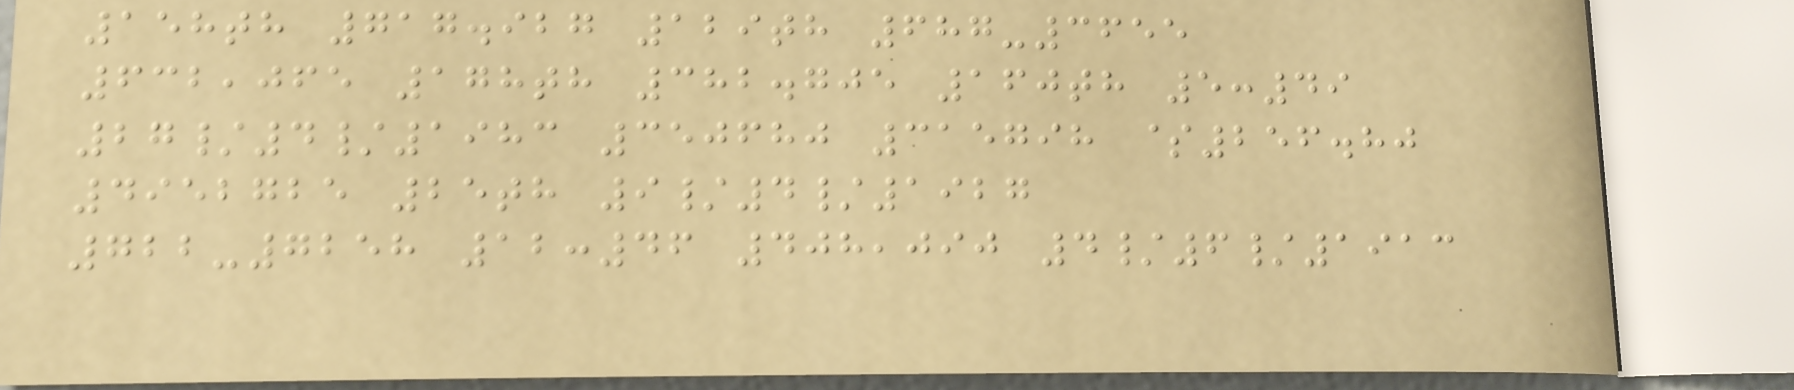158th 717.927 129th 687-3655
632,065 178th 382.705 160th 5:49
27/4/1983 350680 315798 $256.80
4952725 25th 9/4/1927
722-7258 12:46 408,090 4/6/1913
